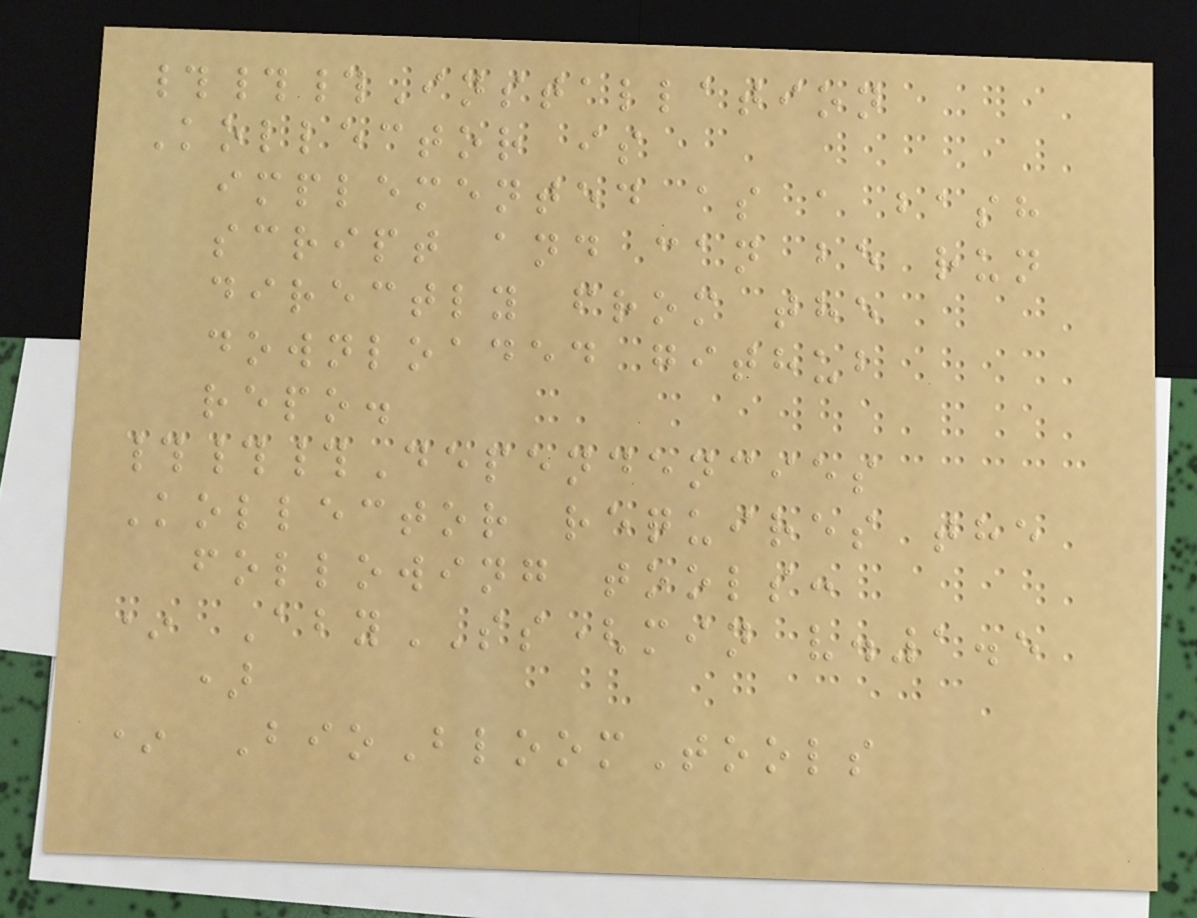###Installation
Kollector is
implemented as a bash
script and can be run
directly from the
downloaded github
repo.
###Dependencies
Kollector requires the
following tools:
* AbySS(min v.1.5
)
* BioBloomTools
